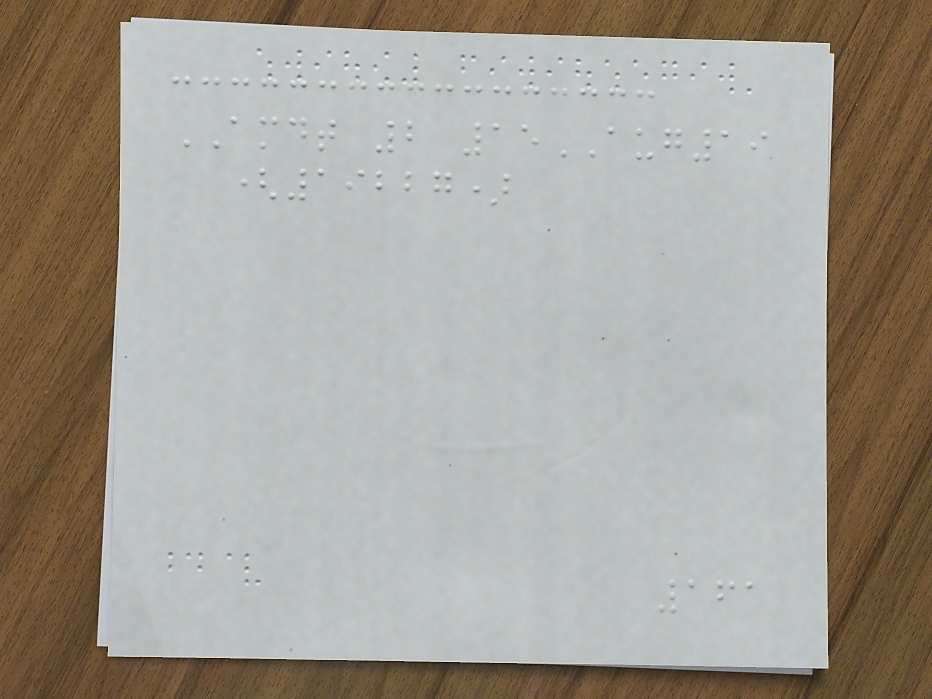AMDT 2 15AUG19
(19227)
161
